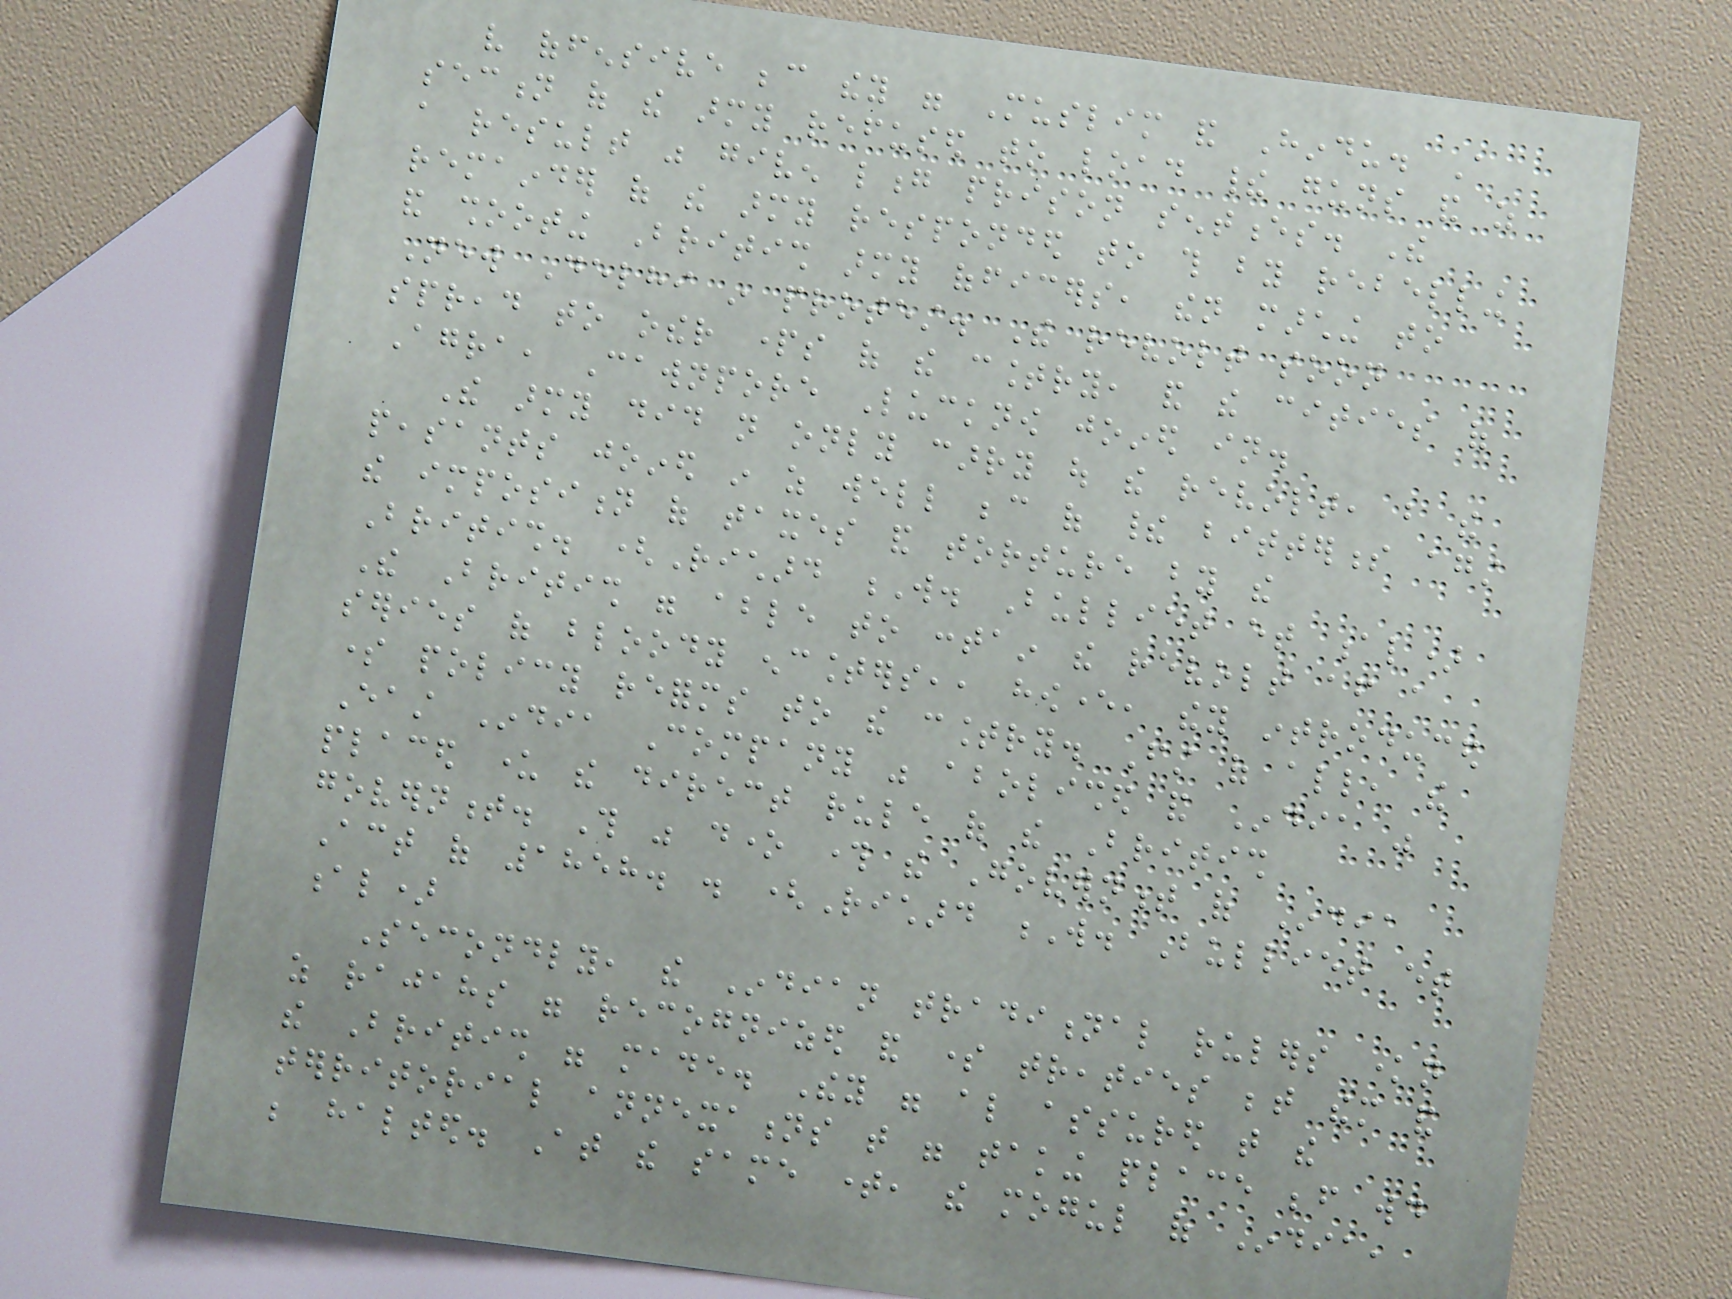very offensive because they were Muslim and Hindu. A
section of the army refused to load their guns and as
a result was given long prison sentences. The
remainder of the army responded to this by rebelling
and shooting British army officers, then marching to
New Delhi in protest. The revolt soon
spread to other parts of the country, and the cities of
Agra, Cawnpore Lucknow joined in.
The army did not only carry out the revolt, but the
peasants joined in as well because of their bitterness against
the imposition of taxes and torture by the
British. (Richard W. Bulliet et al)
The British were able to contain the revolt after a
series of bloody encounters,, however, they introduced
some policy reforms to the country. First of all, the
East India Company was abolished and India was
placed under the direct rule of the British
government. This was done through the Government of India
Act of 1858. . (Richard W. Bulliet et
al)
Secondly, the Indian traditional rulers known
as rajahs were recognized and some treaties between them and
the British were made. They were also assured that the
territorial annexations that were taking place before would
be halted. At the same time, the mogul of India,
